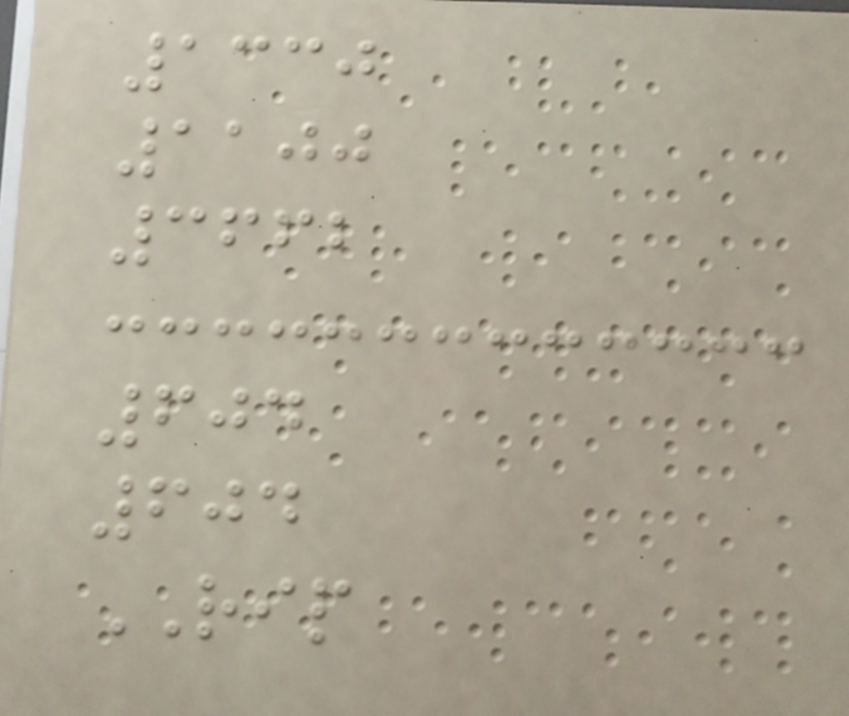1330
1100
3662
604
604
RIP
